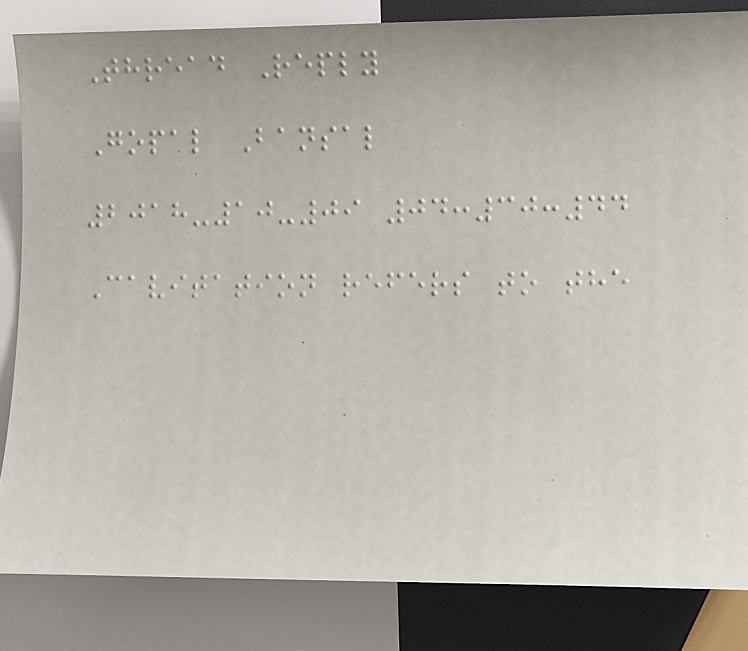Thread Reply
Gopal Bansal
2018-10-09 04:30:44
Cavitation refers to the
